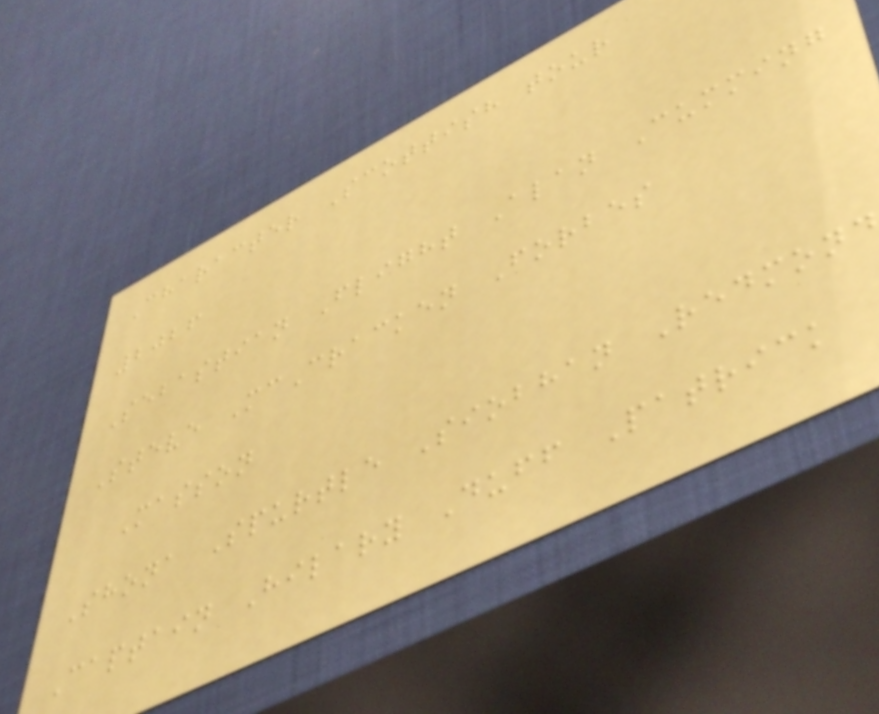Character Scottish tour
2026
Sebastian Flight Alan Cumming
Steve McCracken Forbes
Masson
Shona Spurtle Siobhan Redmond
Captain Hilary Duff Patrick
